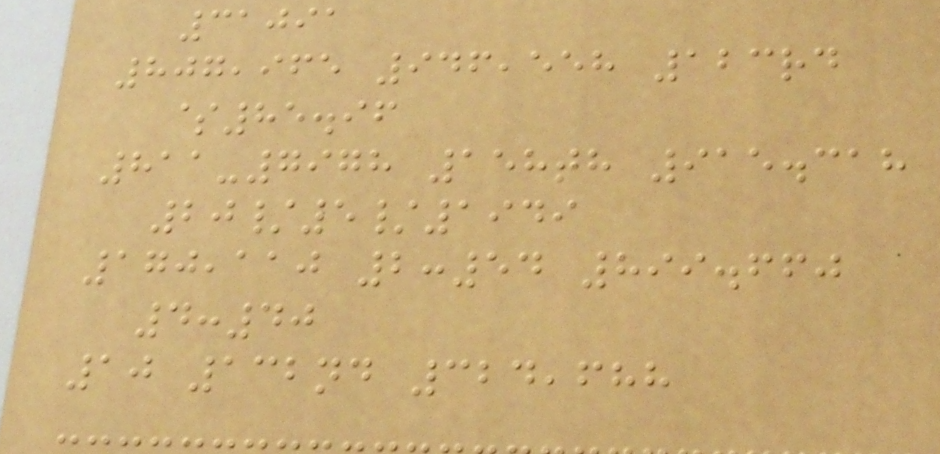31091
807,965 946,558 123rd
$85.96
811-7978 158th 915.318
20/5/1949
170,110 2:54 899.660
4:40
10 132nd 324,688
